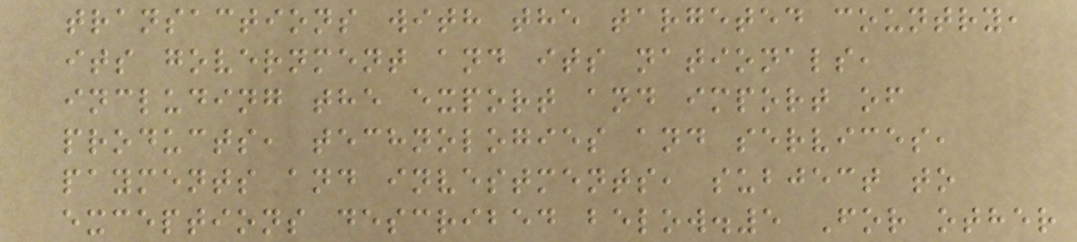transactions with the targeted country,
its government and its nationals,
including the export and import of
products, technologies and services,
payments and investments, subject to
exceptions described below.5 For other
